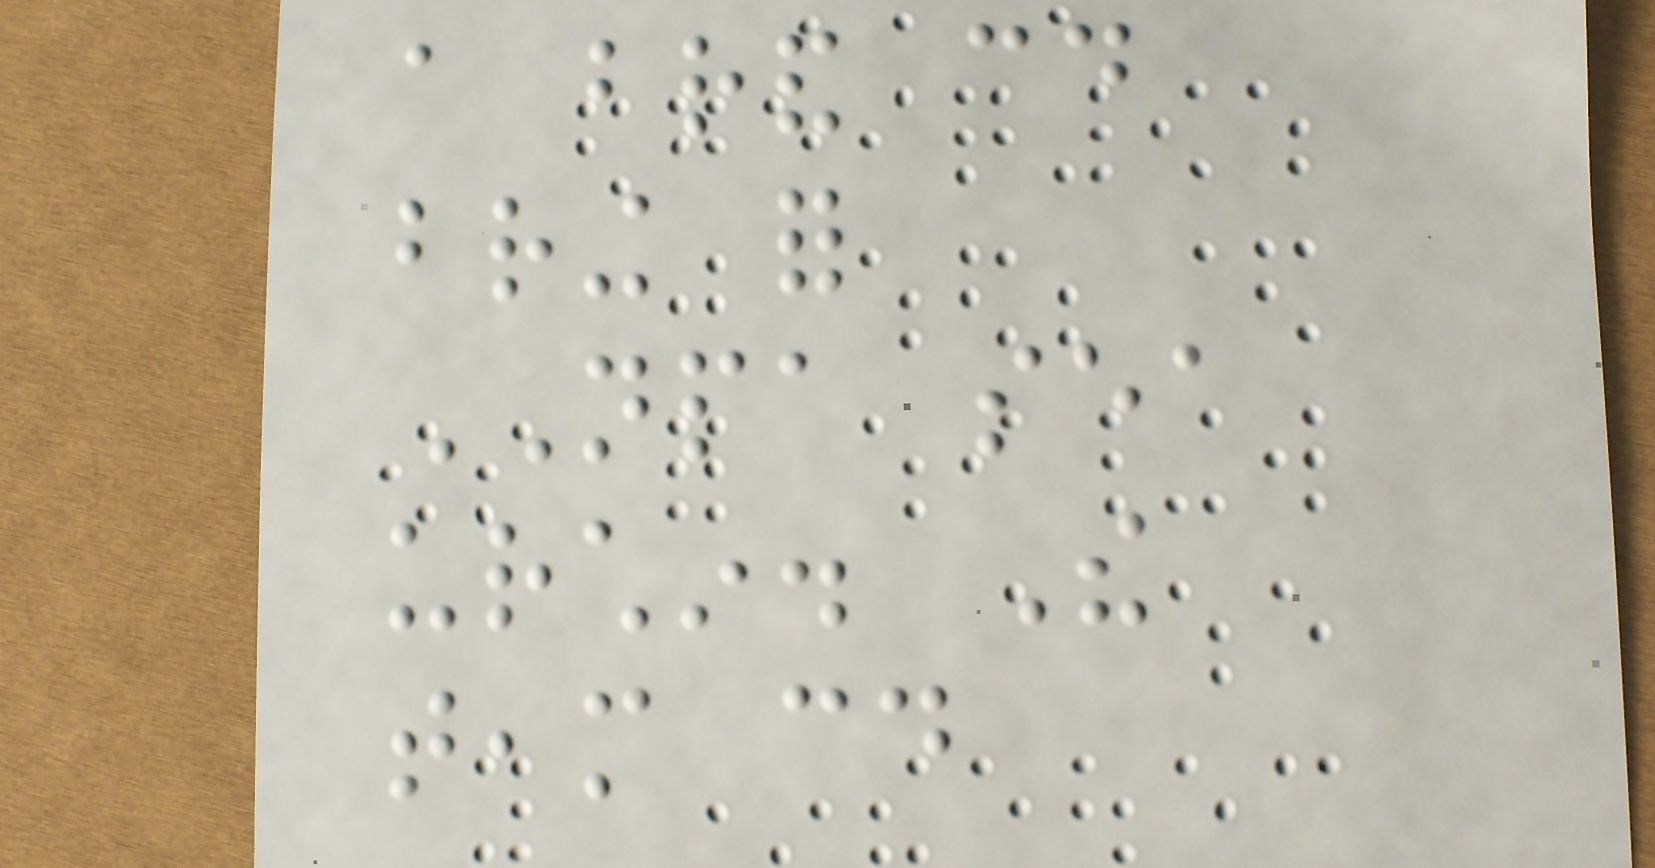a brand could
bring for
NPA sea
urchin. The
team could
